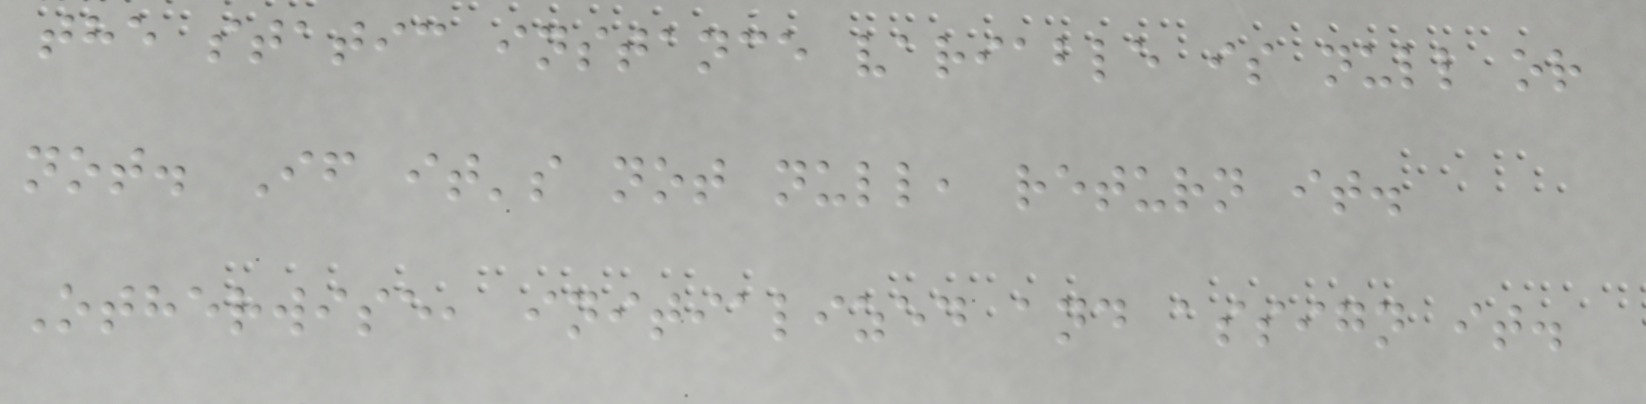the static instance variable is null or
not. If it's not null, return it.
Otherwise, initialized and assign it.
